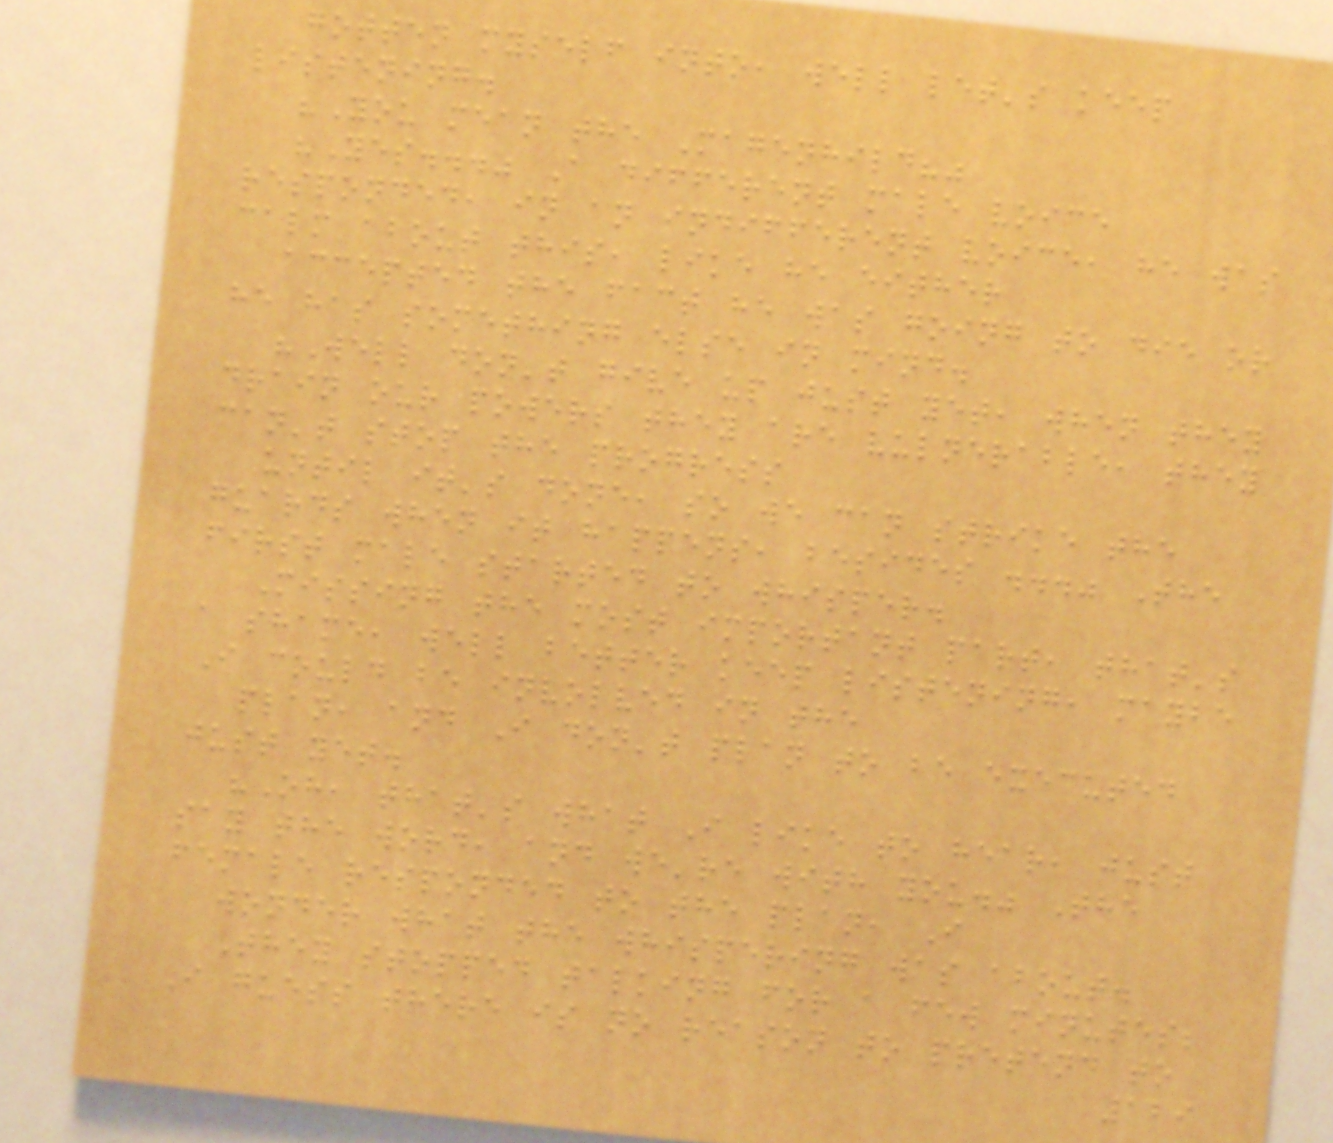gotten myself into, well let's keep
listening.
"You mean the Magenhild?"
"Yes..." A different male voice
responded, in an indifferent voice, he was
calm about this, like he either
accepted the fact he was going to die or
he has something else in mind.
"Well don't give up just yet, when they
drain our powers they are vulnerable, they
can't stop the progress
until it's done, so we can strike the
guards when it happens, besides ..." The
first male started to whisper.
Missing the most important part, that's
a shame, well better keep listening, maybe
I could be involved in the
plan, and I don't plan to be executed
just yet.
"Oh, that's what I like to hear, just
say the word, and we're with you." The
female responded to the plan, I
wonder what the whispering was about.
They stopped talking for a few minutes;
I guess there is no reason to pretend to
129
